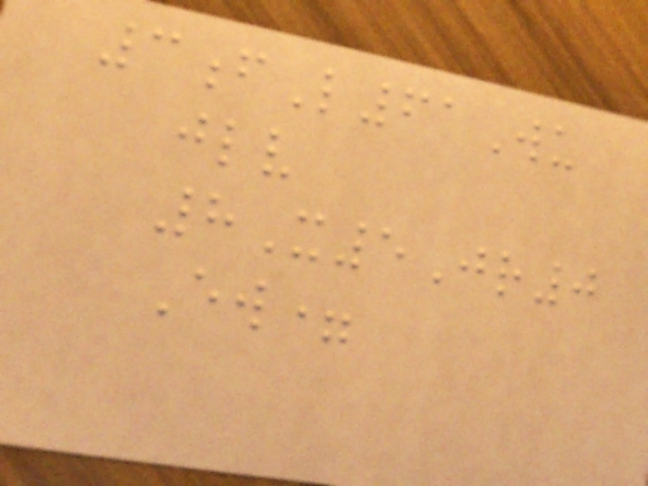3fL61Wu
jlv
8X5Jr0
Ew=
